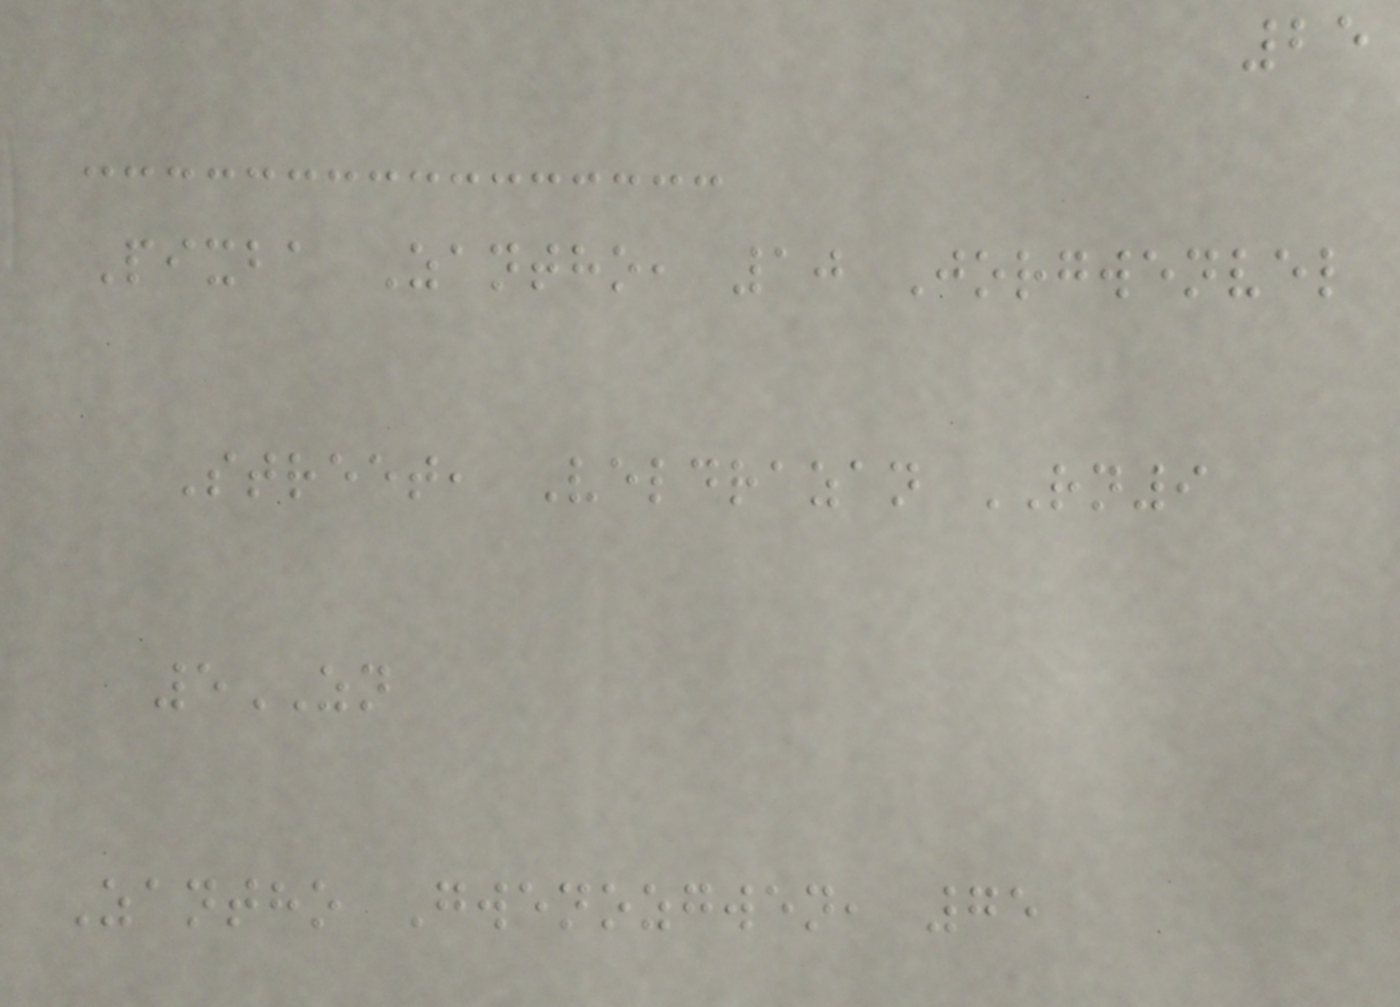25
Pixba Zantho, 10 Jorgwenvel
Street, Veldrazan RN9
5ZN
Zantho Gwenozgwen, 75
